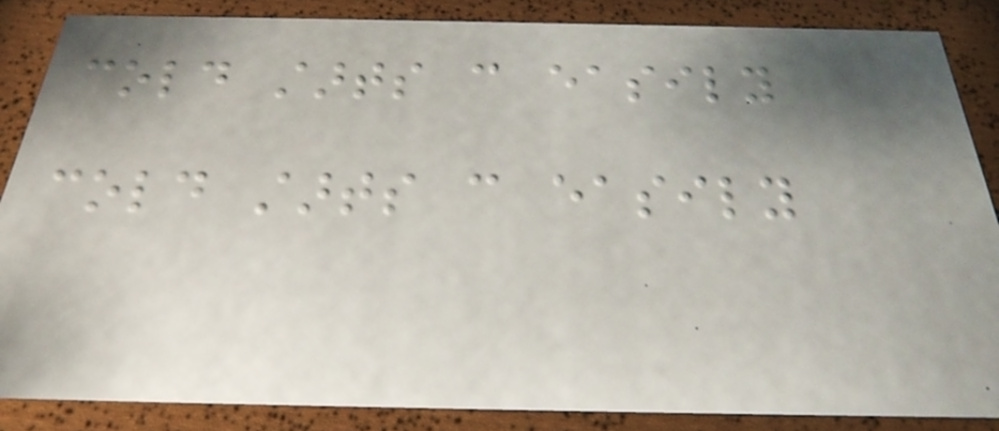cold starts can easily
cold starts can easily
